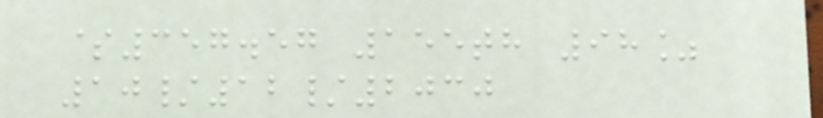$357.57 155th 98%
10/12/2030
